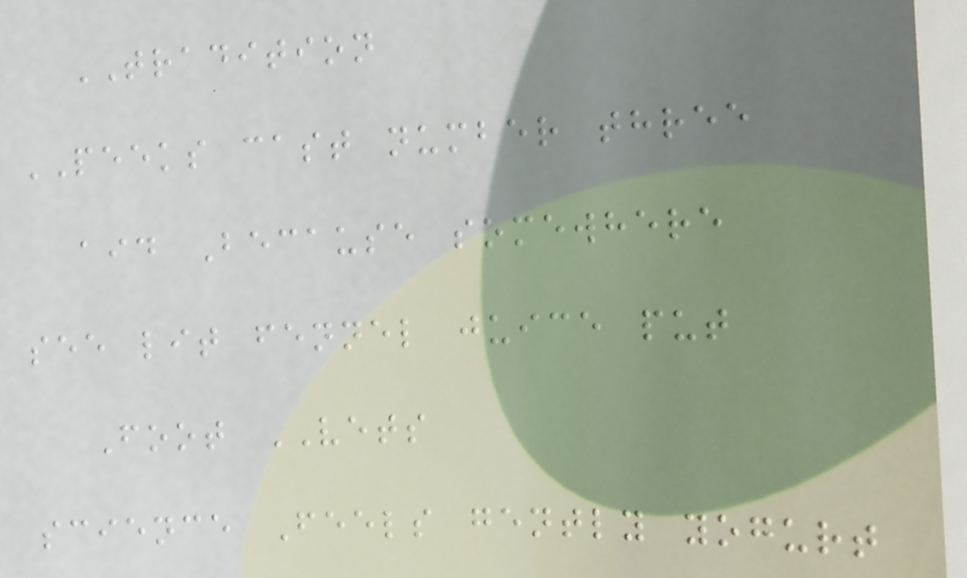TRADITION
PEEKS cast number three
aid Because somewhere
see lit fennel juice put
Foot VETS
science Feels gently yogurt
